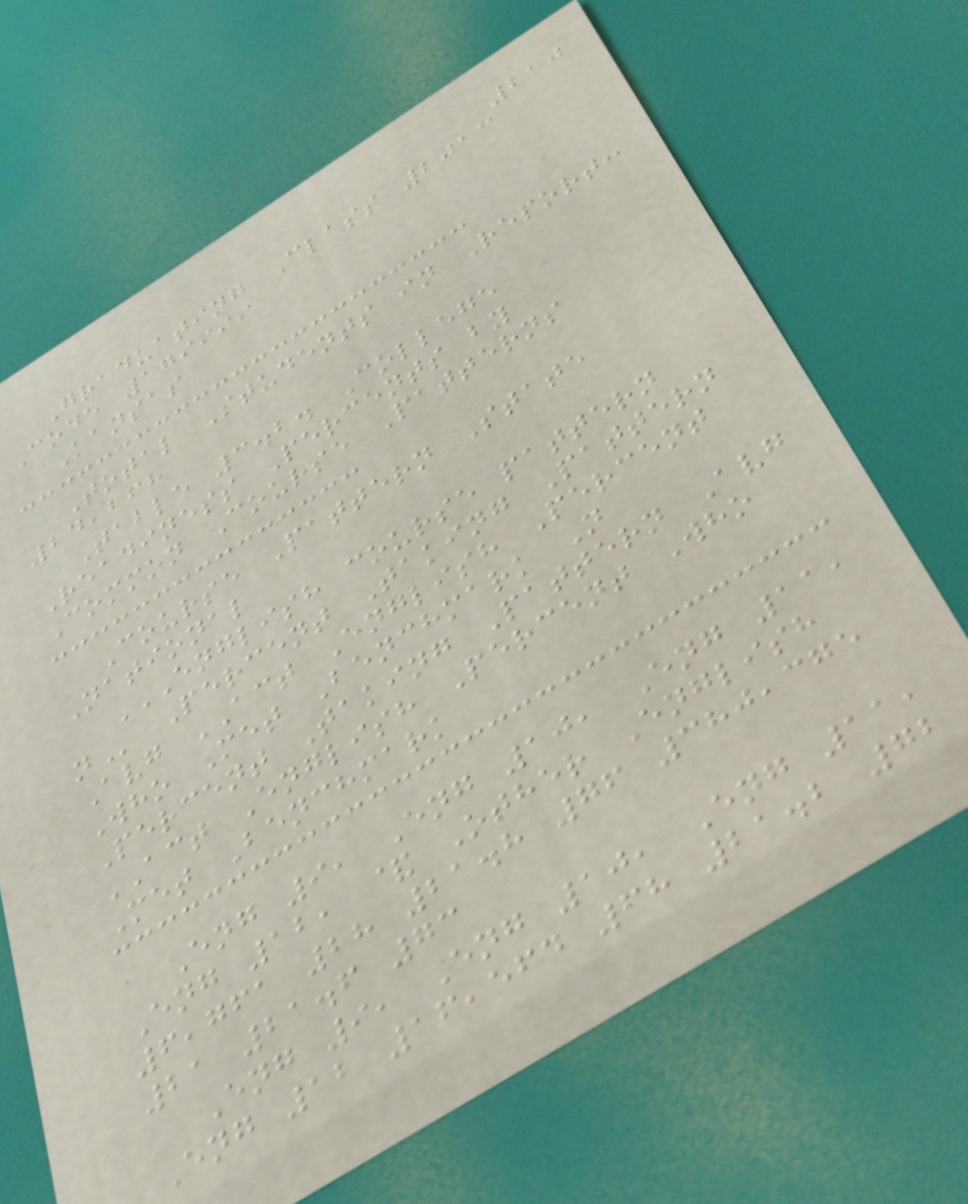210
Graduating Class 2013
Code 179999
Kansas
Total Students in Report:
24,268
Table 3.2. College
Readiness Percents by
Common Course Patterns
Course Pattern State
National
ENGLISH COURSE PATTERN
N Percent Taking Pattern
Avg ACT English Percent
Who Met Benchmark N
Percent Taking Pattern Avg
ACT English Percent Who
Met Benchmark
Eng 9, Eng 10, Eng 11,
Eng 12, & Other English
6,761 28 21.8 76 380,375
21 21.6 73
Eng 9, Eng 10, Eng 11,
Eng 12 16,564 68 21.2 72
